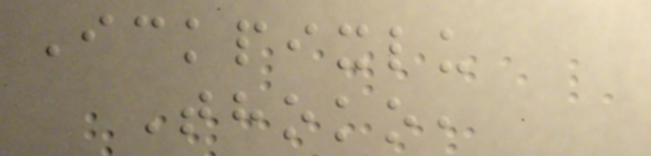Ickpixlu
Thoko,
